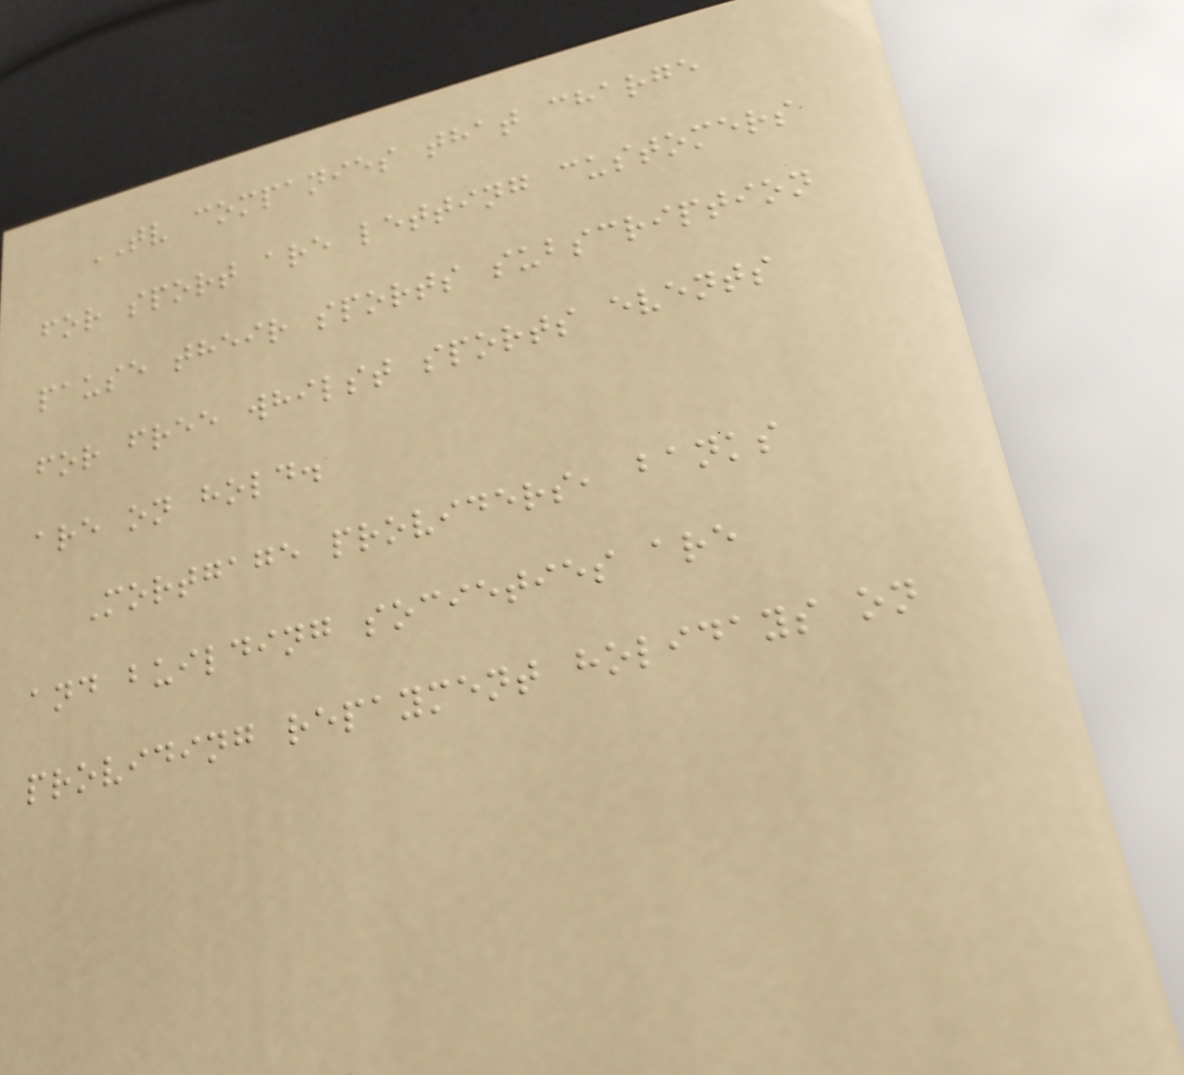TV companies that charge
for sport are letting customers
pause their sports subscription
for free whilst sports events
are on hold.
Mortgage providers, banks
and building societies are
providing repayment holidays on
